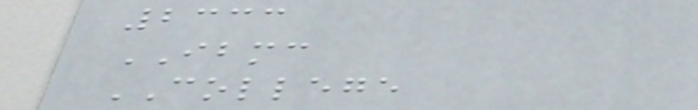2333
IBMC
COLLEGE
